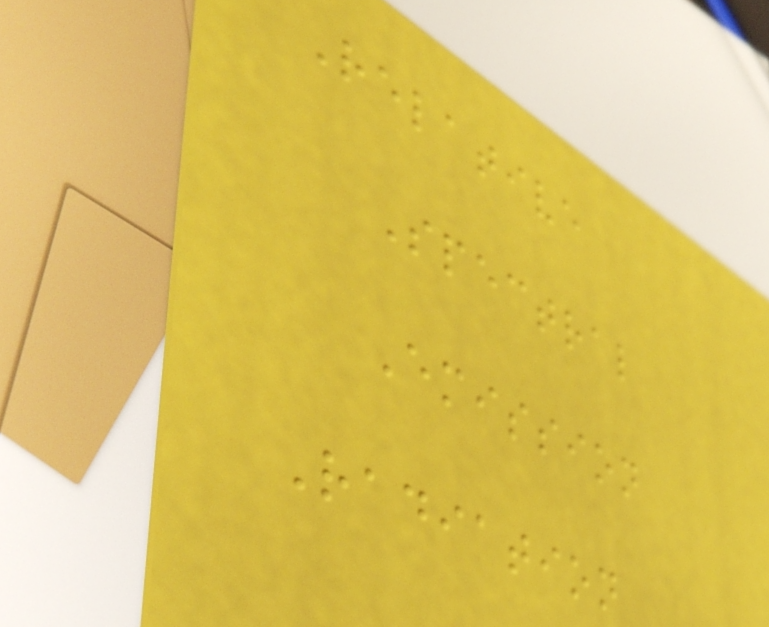Relative
Spectral
Emission
Radiation
